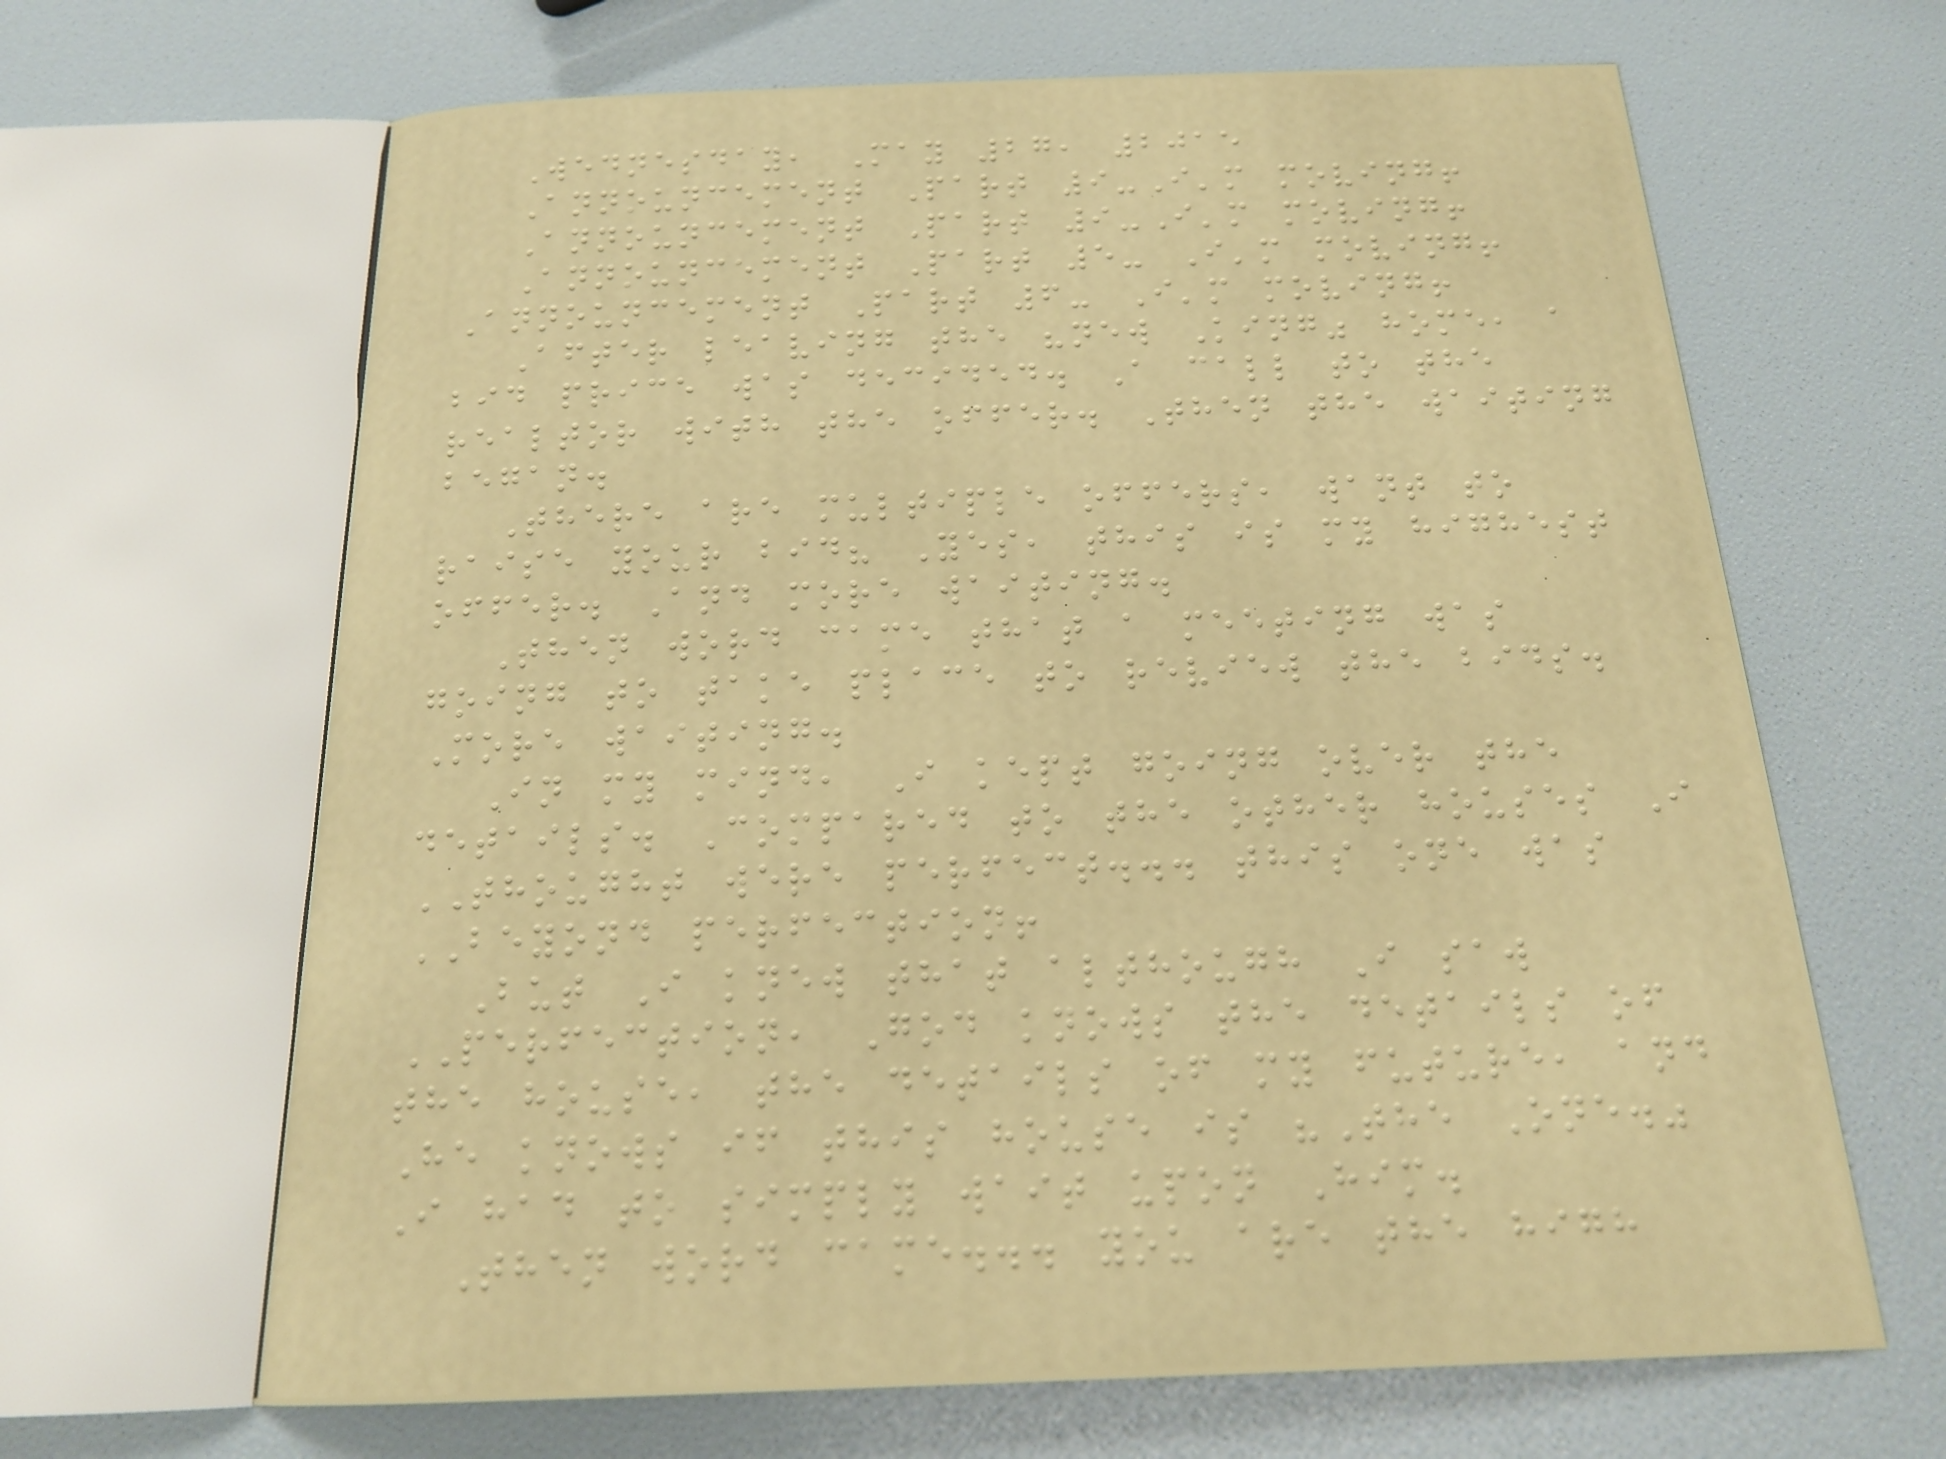Wednesday, May 27, 2015
Announcement Part 9-I'm moving!
Announcement Part 9-I'm moving!
Announcement Part 5- I'm moving!
Announcement Part 6- I'm moving!
After leaving the "new King" home, a
bid price was decided. A call to the
realtor with the offer. Then the waiting
began.
There are multiple offers, want to
raise your bid? Yes, this is my highest
offer. And more waiting.
Then word came that a meeting was
going to take place to review the bids.
More waiting.
In my mind, I kept going over the
details. Compared to the other houses I
THOUGHT were perfect... this one was
BEYOND perfection!
But I knew that although I saw
PERFECTION, God knows the details of
the house, the details of my future, and
He knows if this house is "The One."
I had to simply wait upon Him.
Then word came... you are the high
